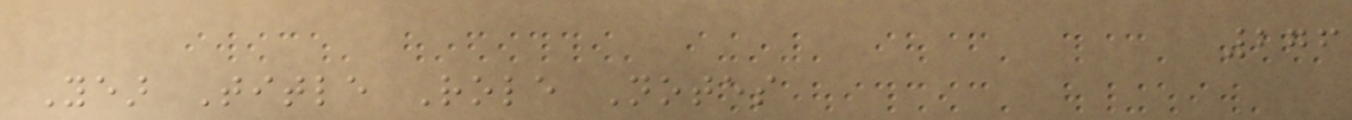276
Year Title Role Notes
